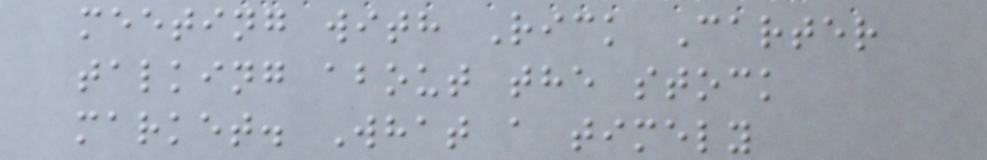meeting with Rick Carter
talking about the stock
market. What a timely
